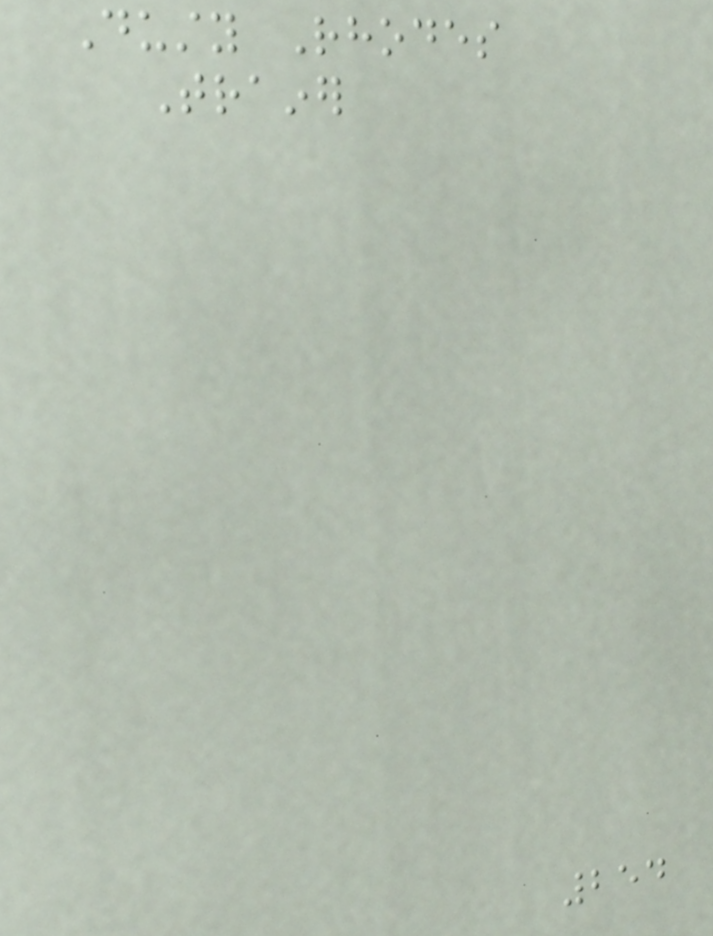Dusty Rhodes
Trainer
254
